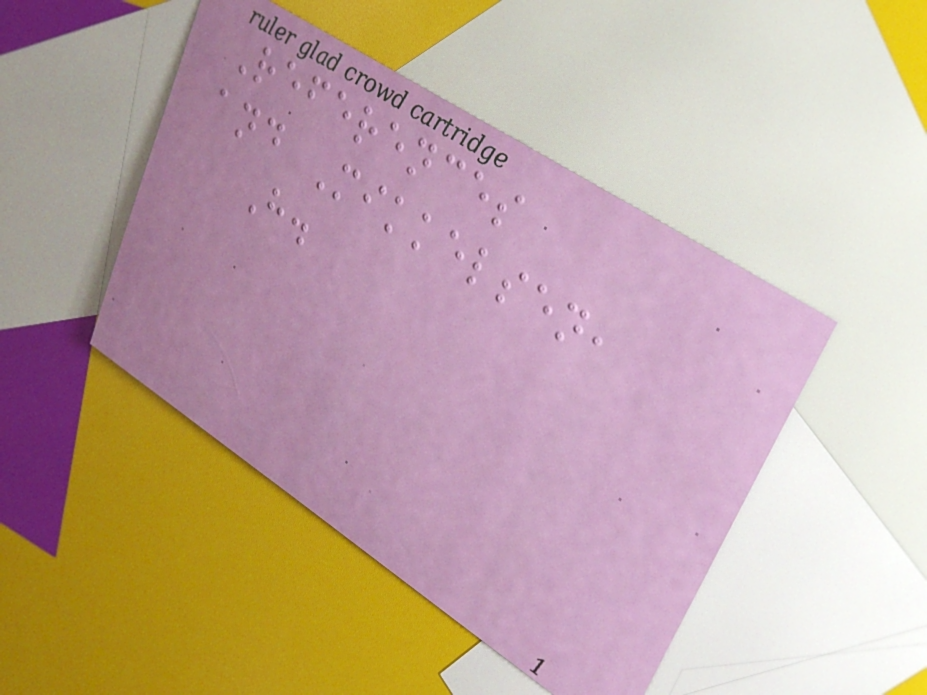References
and Mikkelsen,
H.
